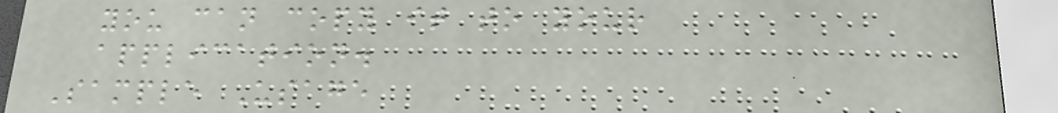you can copy it to your
application.
Sample Usage
